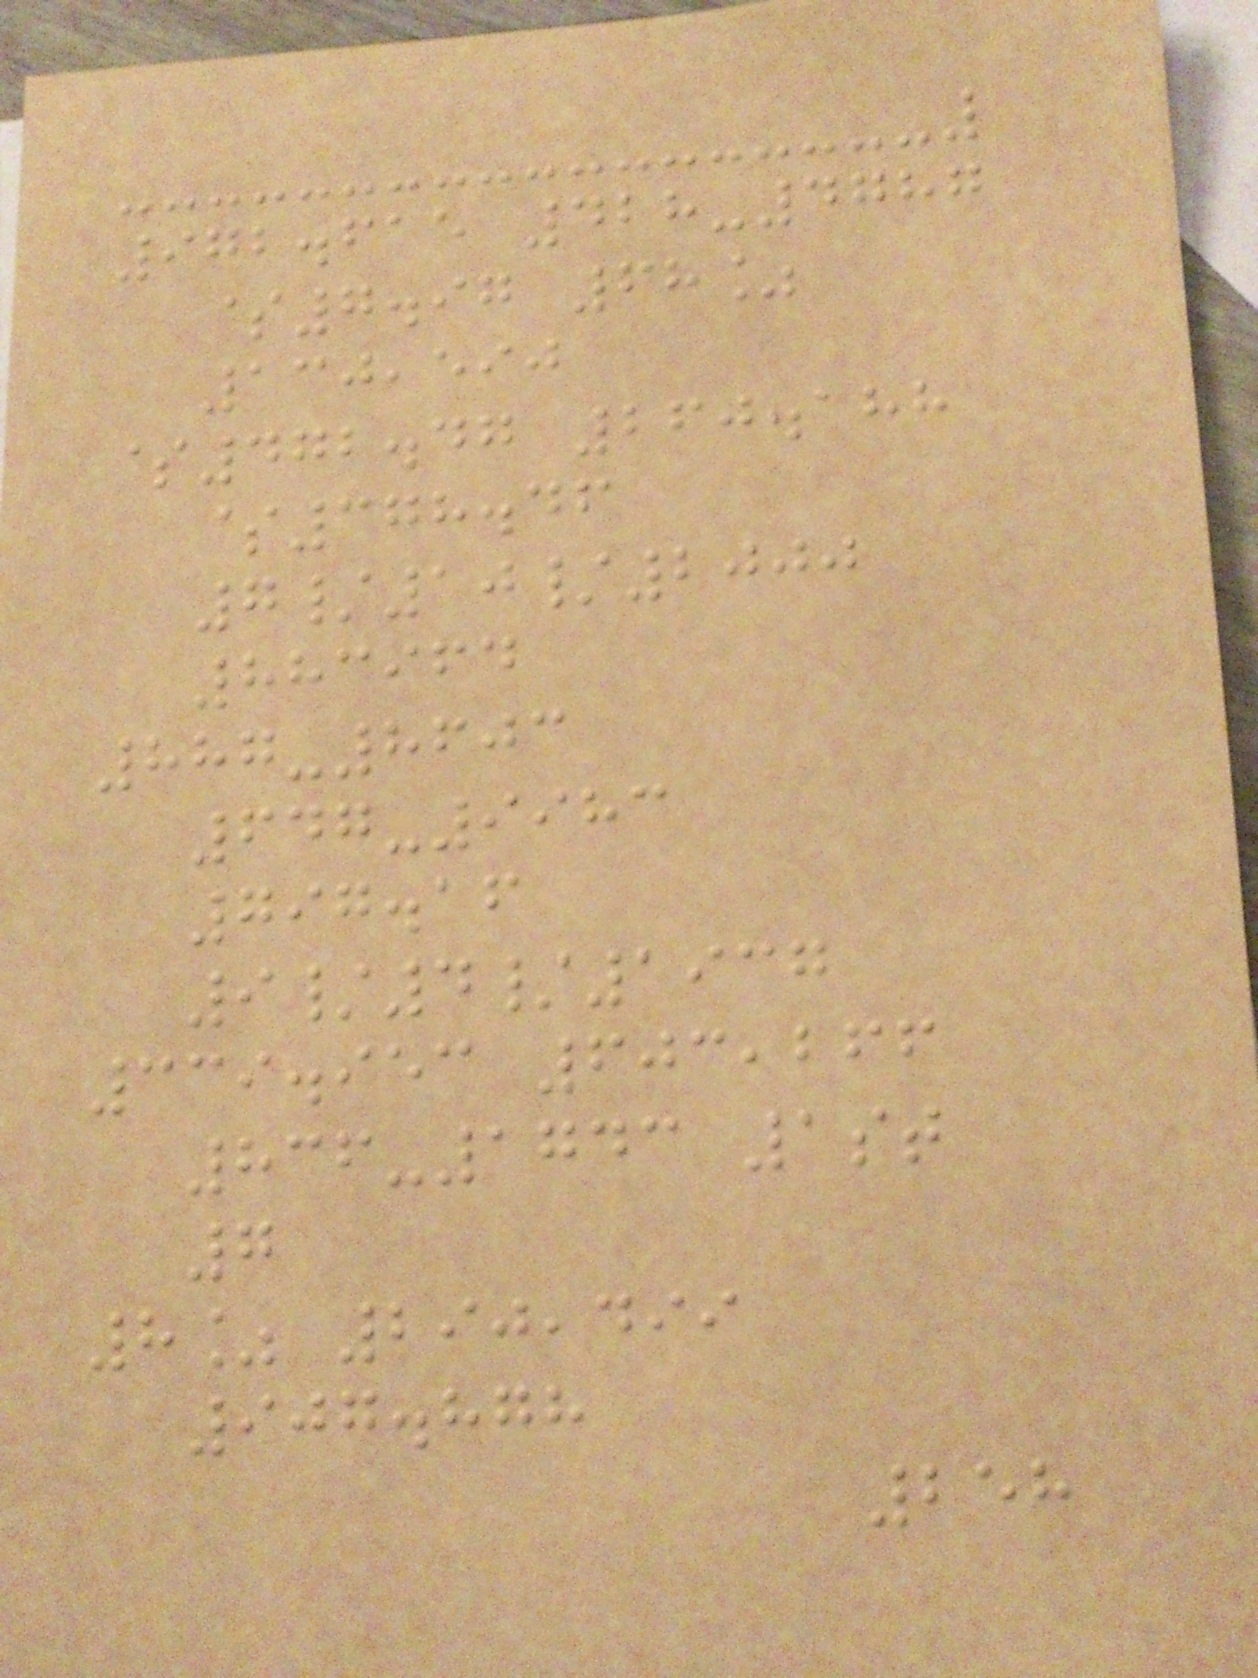972.615 428-4787
$7.97 68%
130,590
$472.47 260.188
$378.46
7/10/2000
883964
887-8603
647-9983
797.16
9/4/1937
339.953 603,266
836-1743 1st
7
8% 290,499
907.878
258
